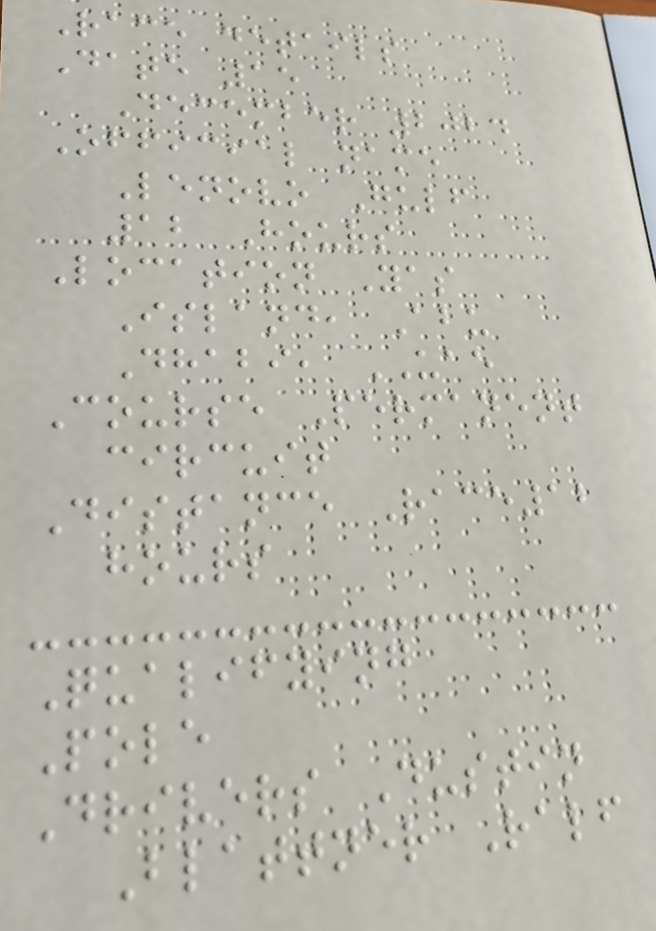Race details
Date 15
December 2024
Official name
Lenovo Gulf
12 Hours
Location Yas
Island, Abu
Dhabi, UAE
Course Permanent
circuit
Distance Race12
hours
Qualifying
Pole
Drivers Dustin
Blattner Ralf
